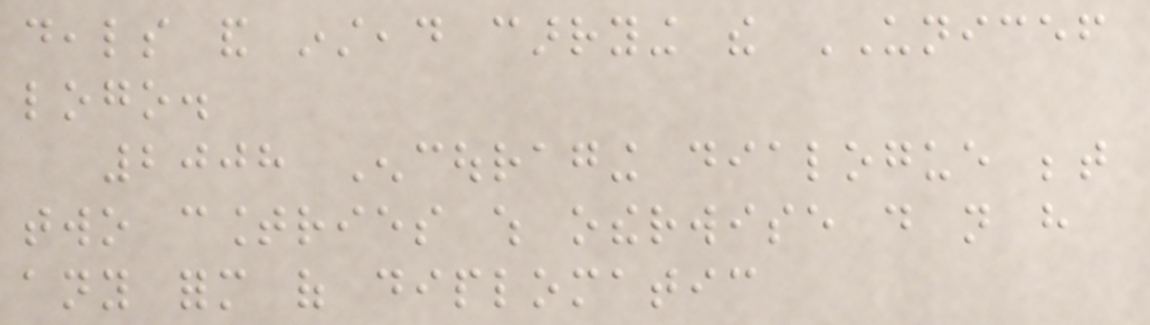deals and instead carrying the UNICEF
logo.
2008 Encouraging dialogue between
two countries which otherwise do not have
any form of diplomatic
